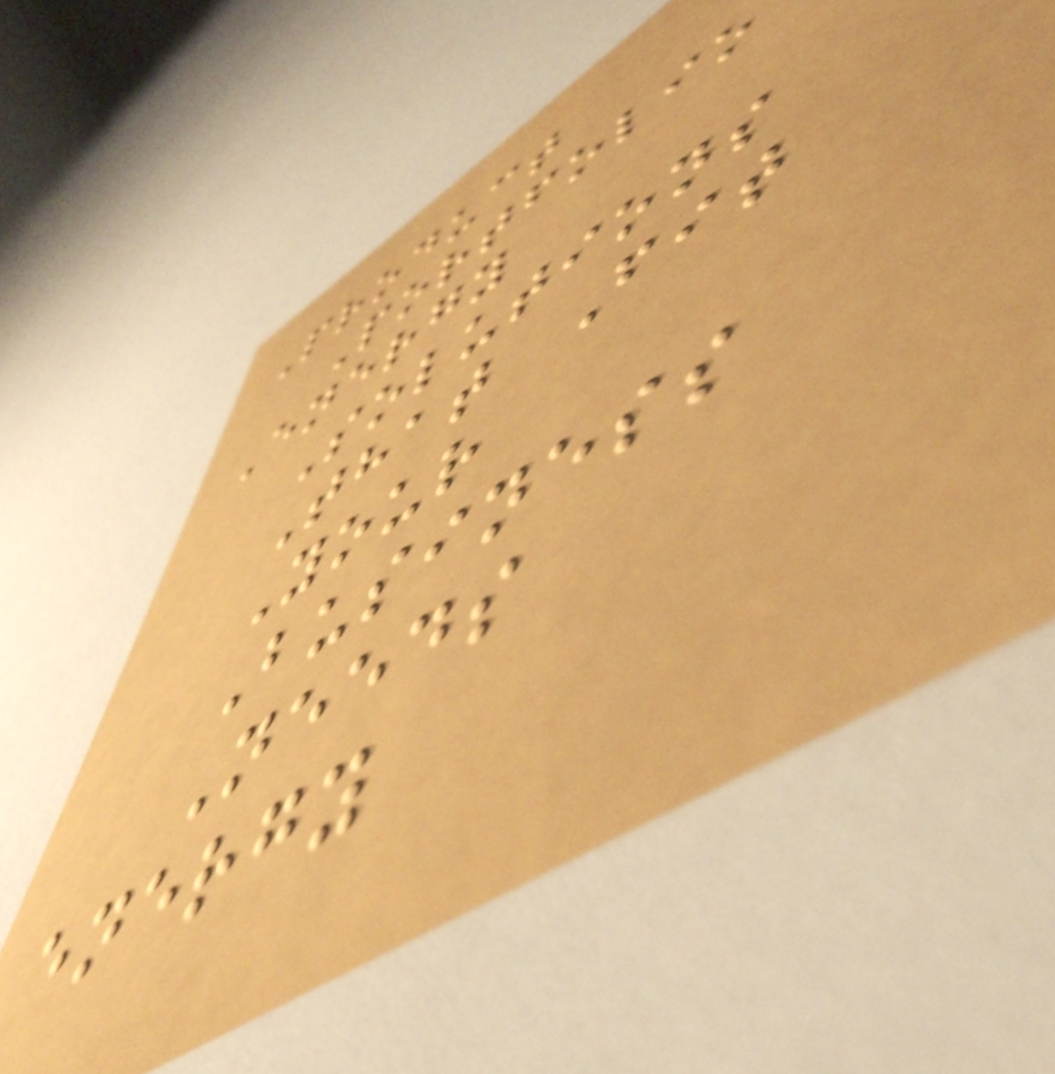Product
Portfolio
Energy
Solutions
That Fit
Your
Business
Needs
energy
